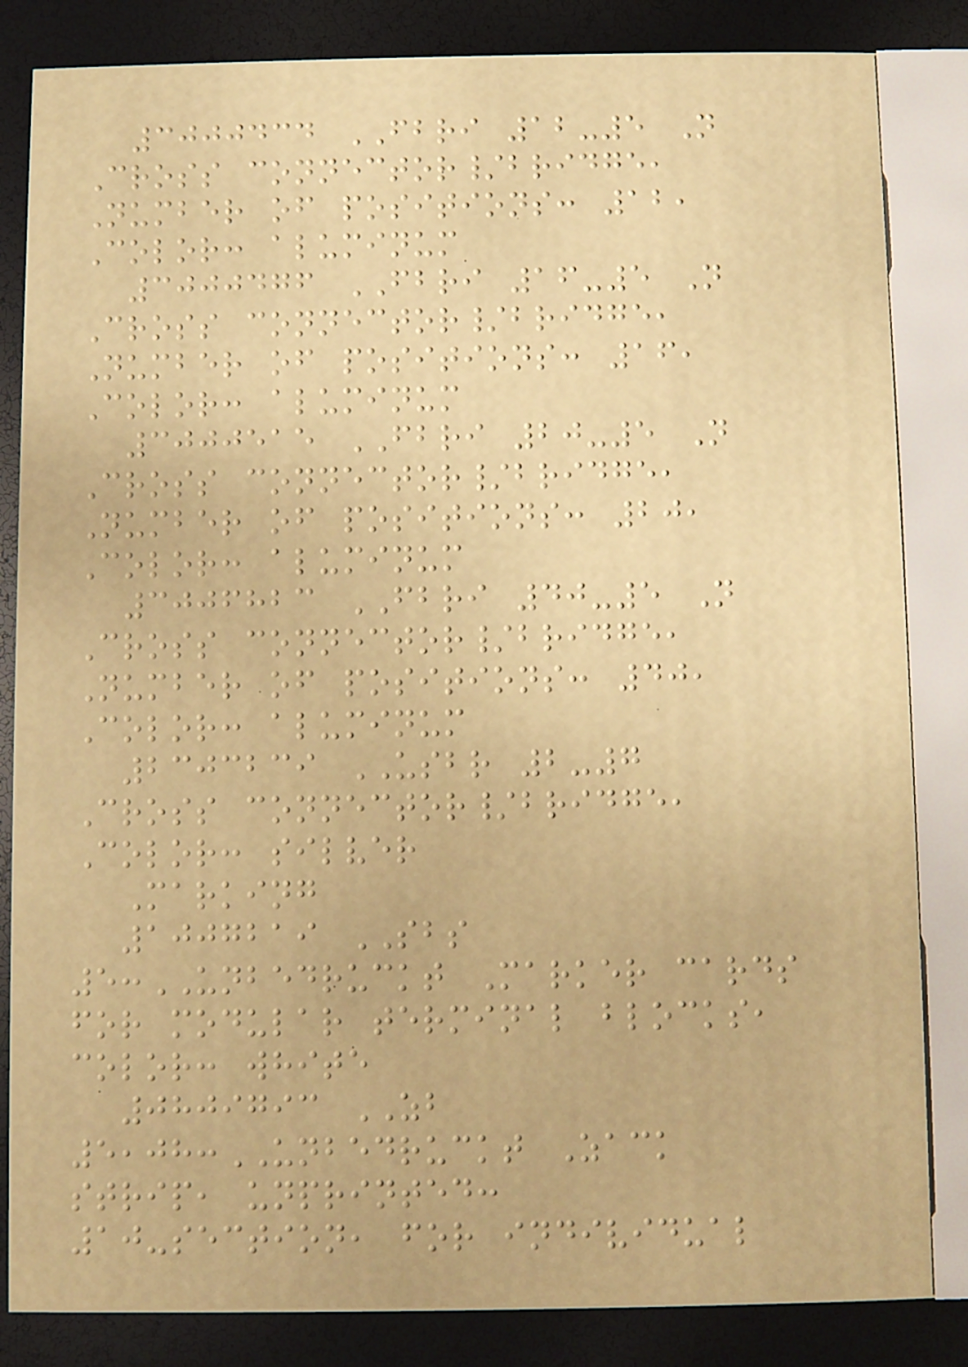3000434 FBRI 12-5 N
Cross connector/bridge,
Number of positions: 12,
Color: aluminum
3000476 FBRI 16-5 N
Cross connector/bridge,
Number of positions: 16,
Color: aluminum
3000515 FBRI 20-5 N
Cross connector/bridge,
Number of positions: 20,
Color: aluminum
3006823 FBRI 40-5 N
Cross connector/bridge,
Number of positions: 40,
Color: aluminum
2303239 USBR 2-7
Cross connector/bridge,
Color: silver
Marking
1007219 SBS
5:UNBEDRUCKT Marker cards
for modular terminal blocks,
color: white
0809793 ZB
5,08:UNBEDRUCKT Zack
strip, unprinted:
10-section, for individual
